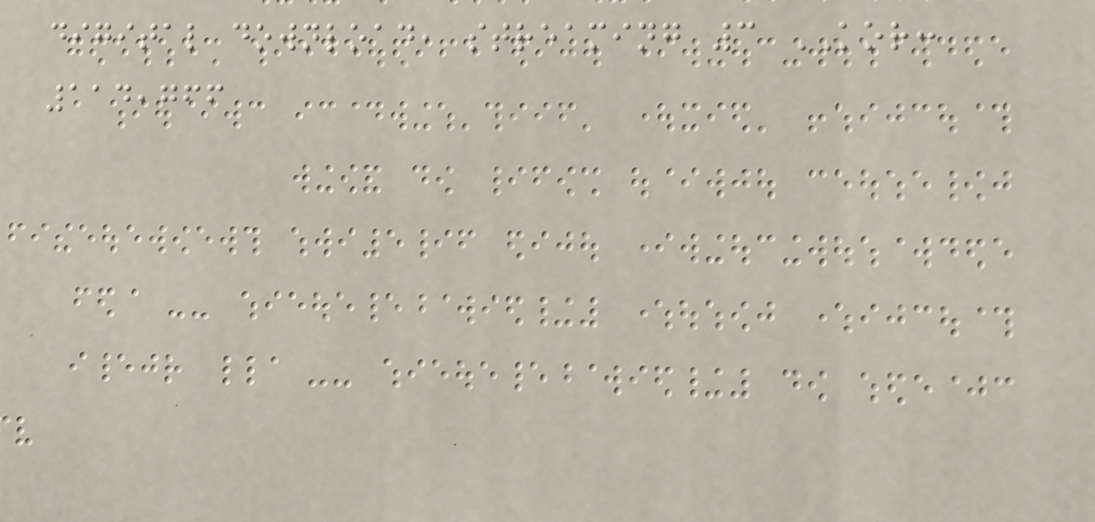digital download, streaming 3 KOR:
114,766
